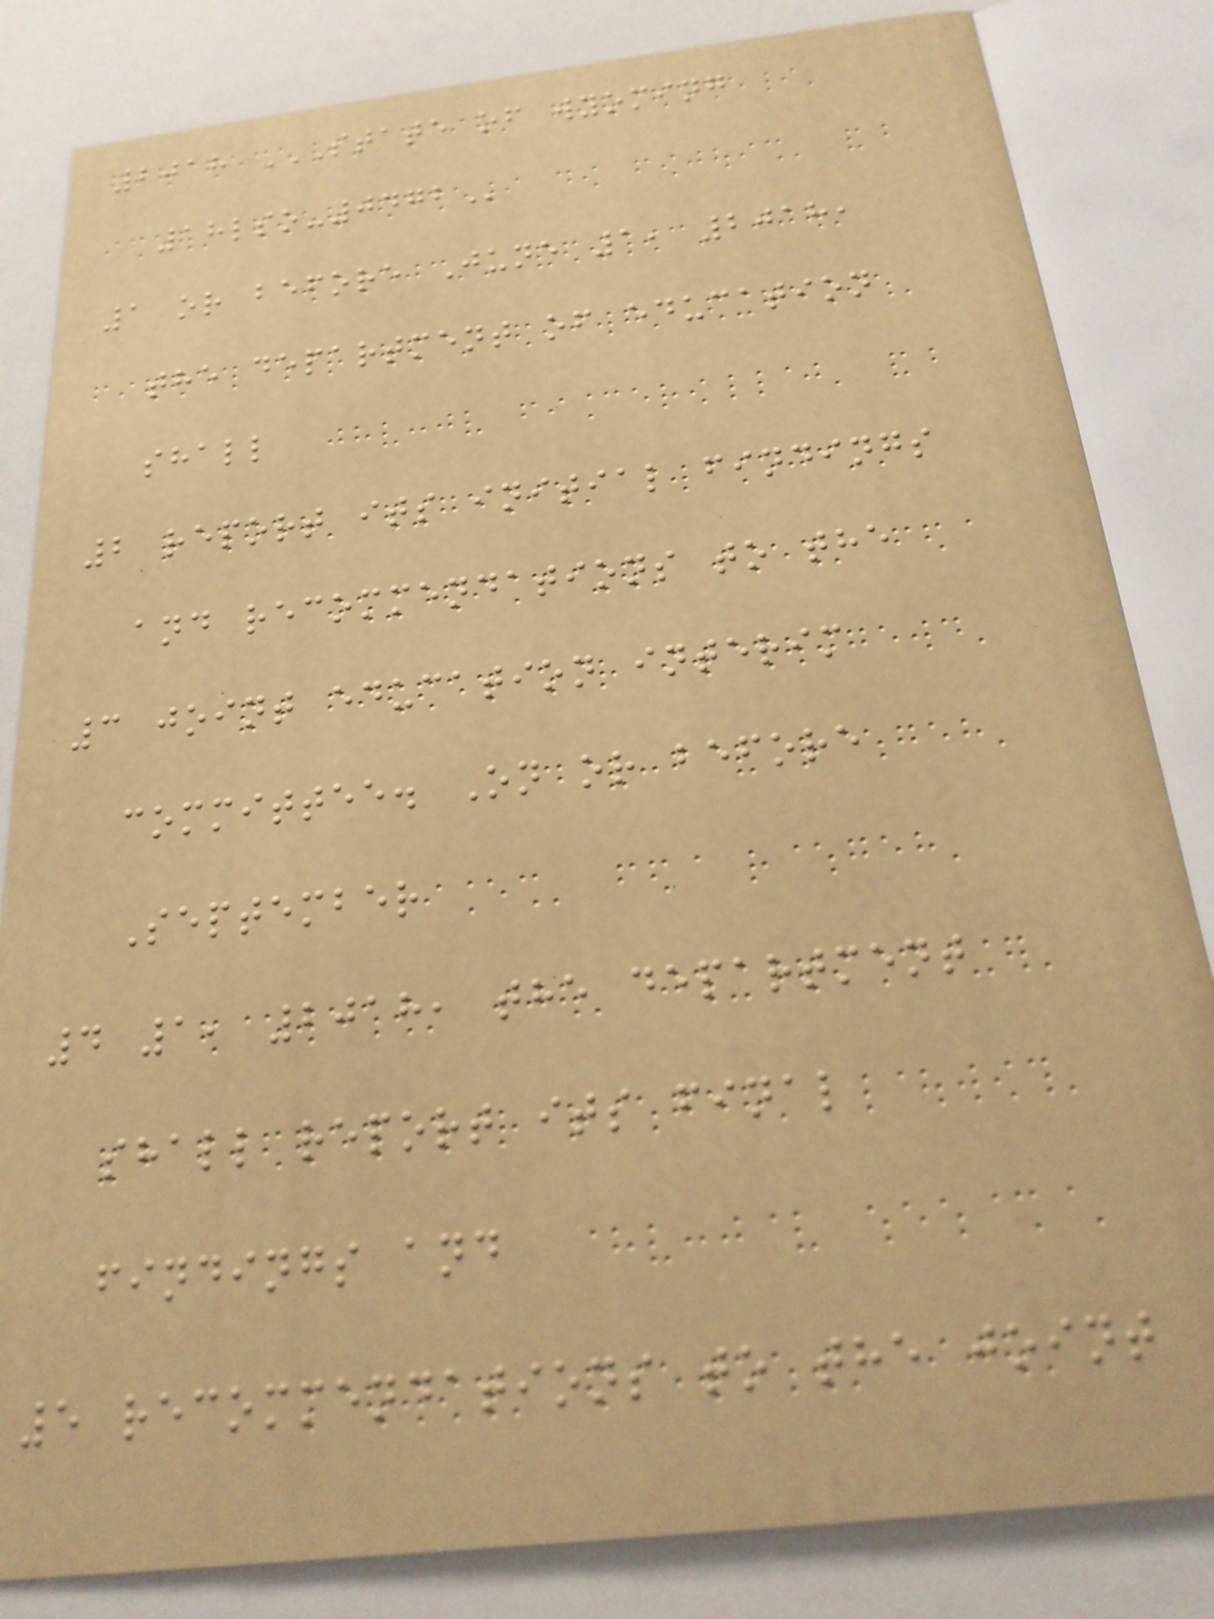2018 STATE OF WYOMING
18LSO-0472
1 or before June 1, 2018,
the department of education
shall
2 report its initial findings
and recommendations to the
3 joint education interim
committee. On or before
September
4 1, 2018, the department
shall report its final
findings and
5 recommendations to the joint
